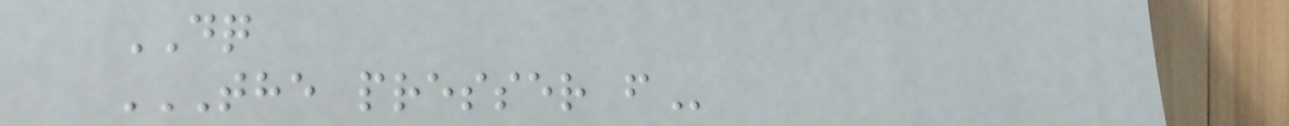DQ
THE PRESSER F
